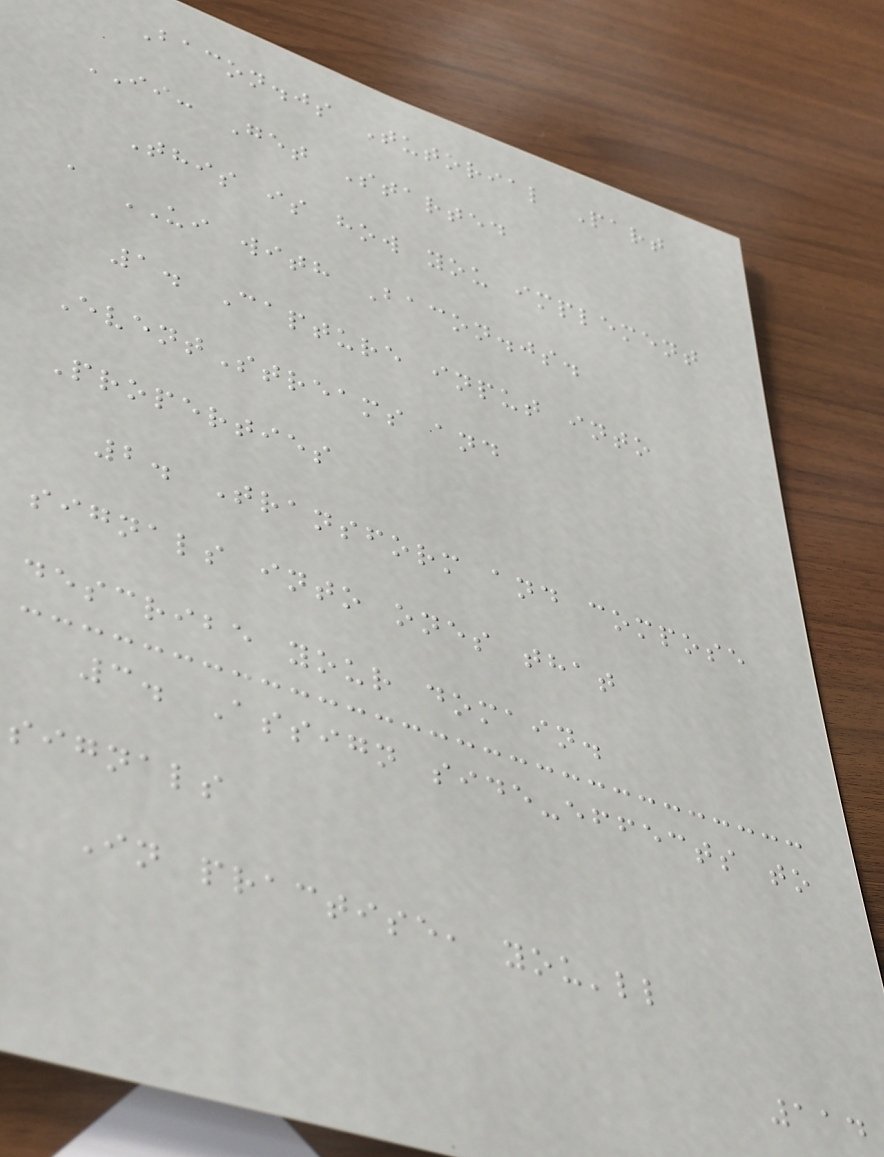Bacon.js Tutorial Part
II: Get Started
This is how you implement
a UI with Bacon.js.
1. Capture input into
EventStreams and
Properties
2. Transform and compose
signals into ones that
describe your domain.
3. Assign side-effects to
signals
In practise, you'll
114
